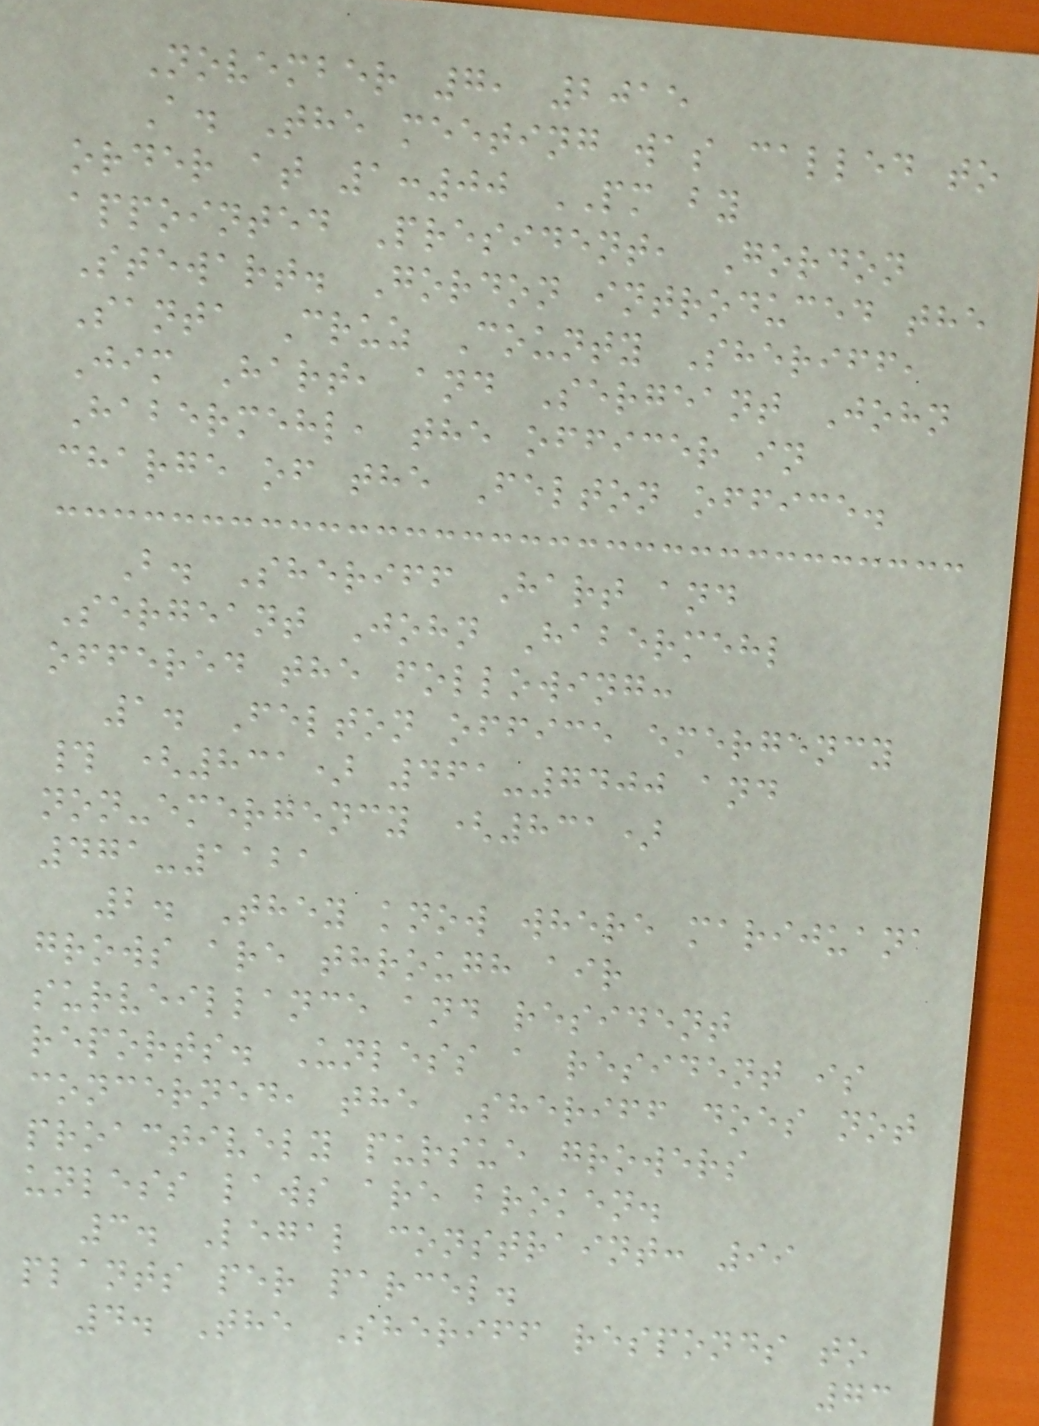November 7, 2015
A. The meeting was called to
order at 1:00 PM by
appointed President, Gordon
Stewart. Gordon introduced the
Santa Cruz County Sheriff,
Jim Hart, and Sergeant John
Habermehl, the officer in
charge of the Felton office.
B. Sheriff Hart and
Sergeant John Habermehl
offered the following:
1. Felton office emergency
# (831) 461-7400 and
non-emergency (831)
471-1121
2. They know where marijuana
grows are through air
surveillance and resident
reports. Unless a resident is
concerned, the Sheriff does not
proactively pursue growers
unless laws are broken.
3. Legal constraint: 99
plants per parcel.
4. The Sheriff responds to
73
